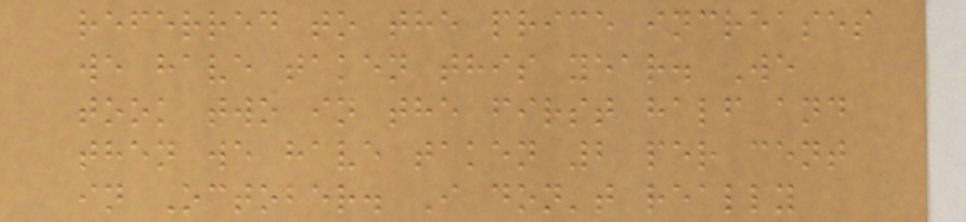referred to the price increases
we have taken this year. We
took two in the first half and
then we have taken 2 per cent
in October. I don't really
